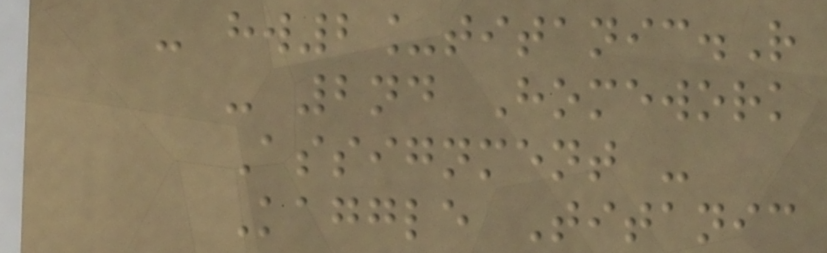- hw2_titanic.R
- 2nd Homework
Assignment -
Kaggle Titanic
